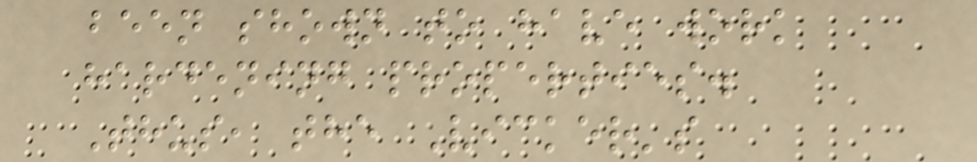been shown to have work
hardening properties.
Thus, the Vicker's
